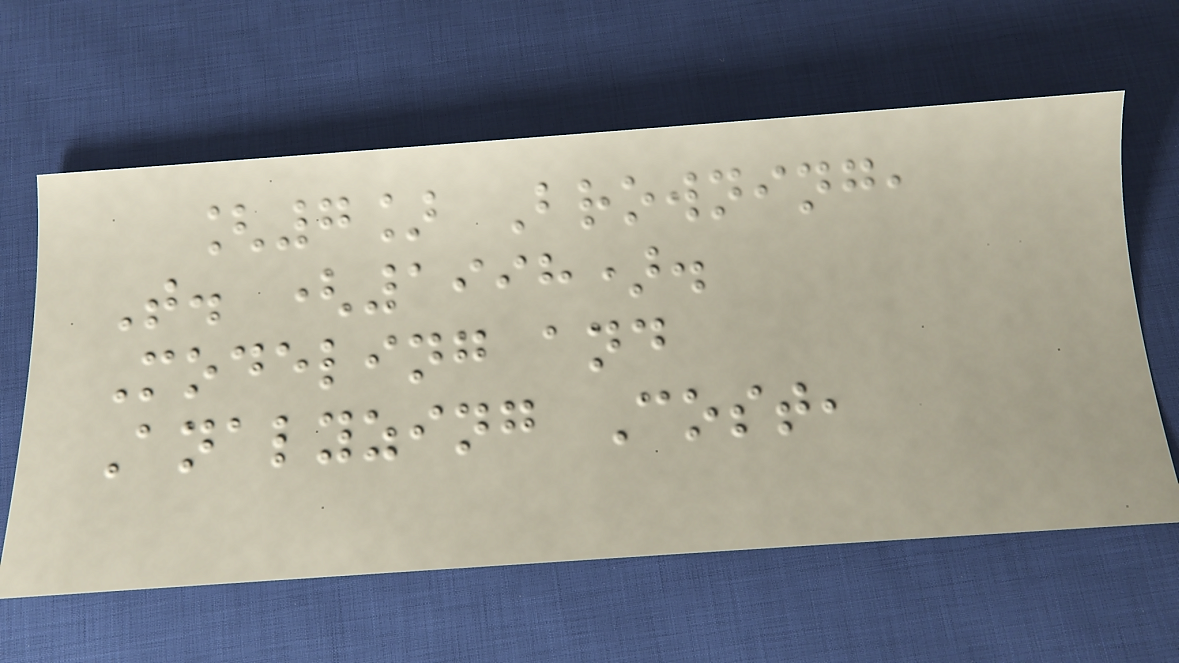[7] Browning,
T. (1998).
Modeling and
Analyzing Cost,
